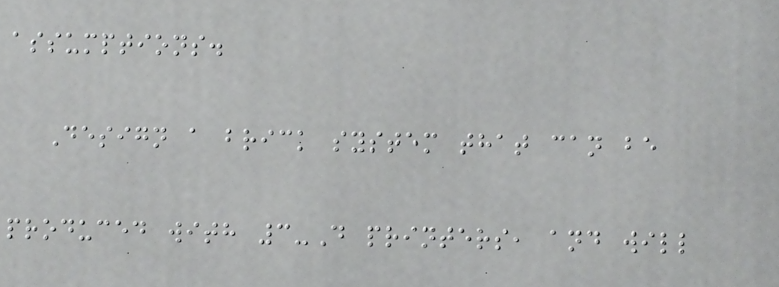assumptions.
Design a brick system that can be
produced with 3-D printers, and will
